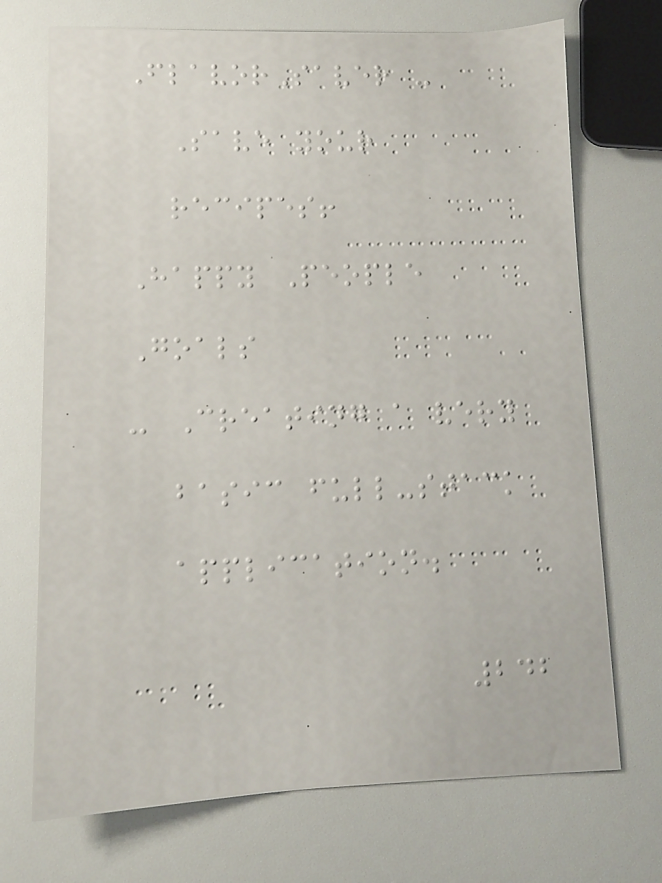FlavorSaver -
Save your
recipes!
Happy People
Goals
- Creating a very
basic full-stack
application.
242
